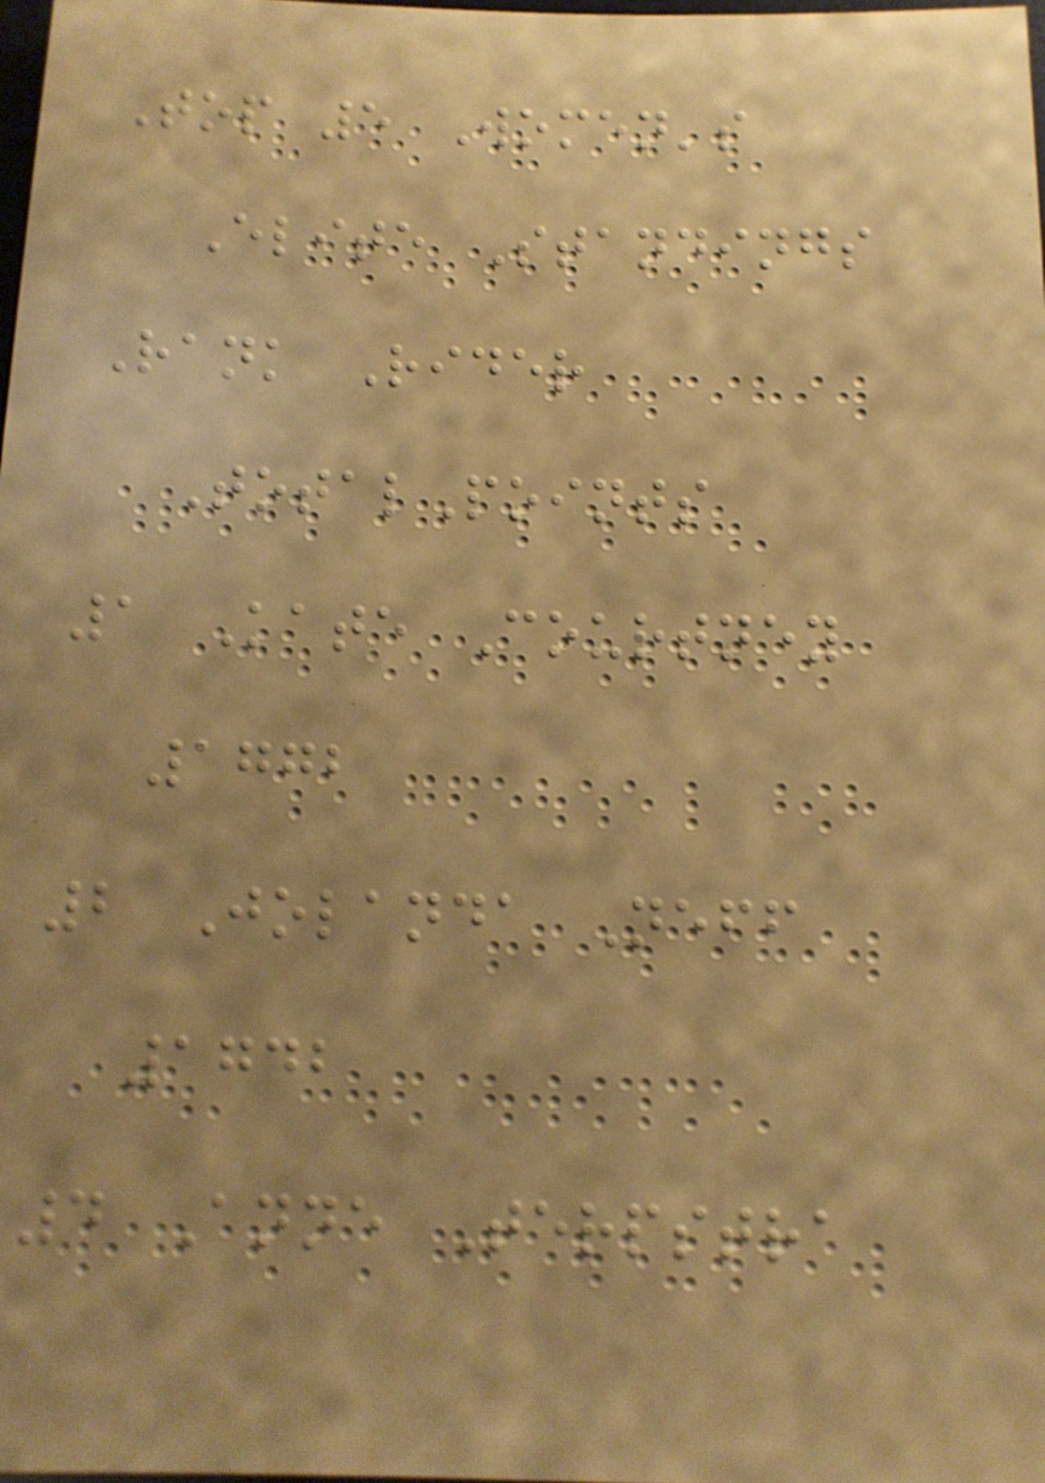Top 5 Women's
Elite Standings
Rank Rider
TotalPoints
1 Kate Courtney
1772
2 Jolanda Neff
1742
4 Anne Terpstra
